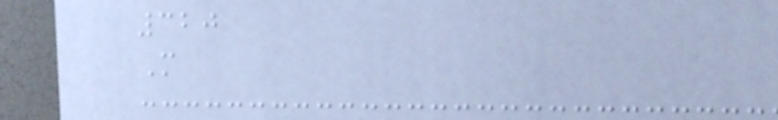320
M
